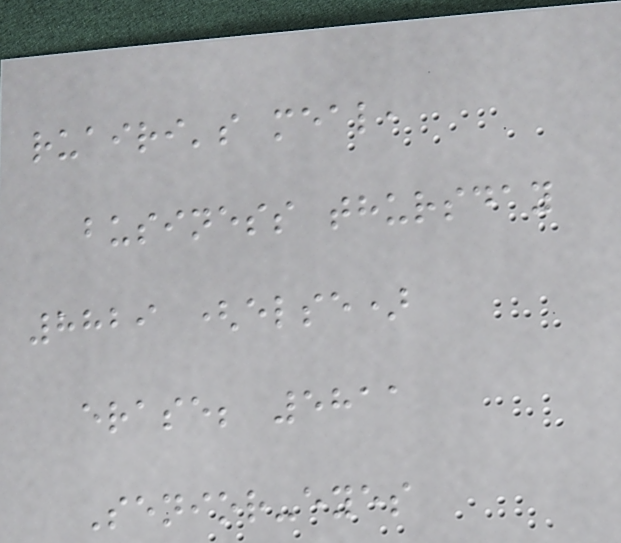ruairi's meal,
business thursday
8829 (else)
erase; 5811
Senior-eyes
